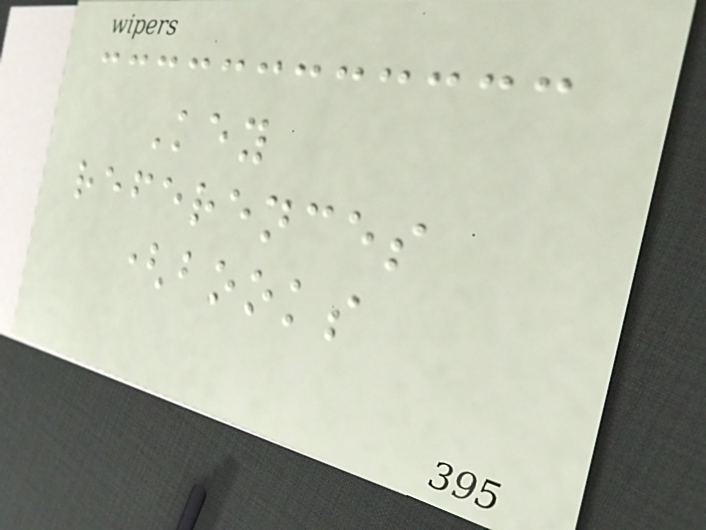Key
references
(books
